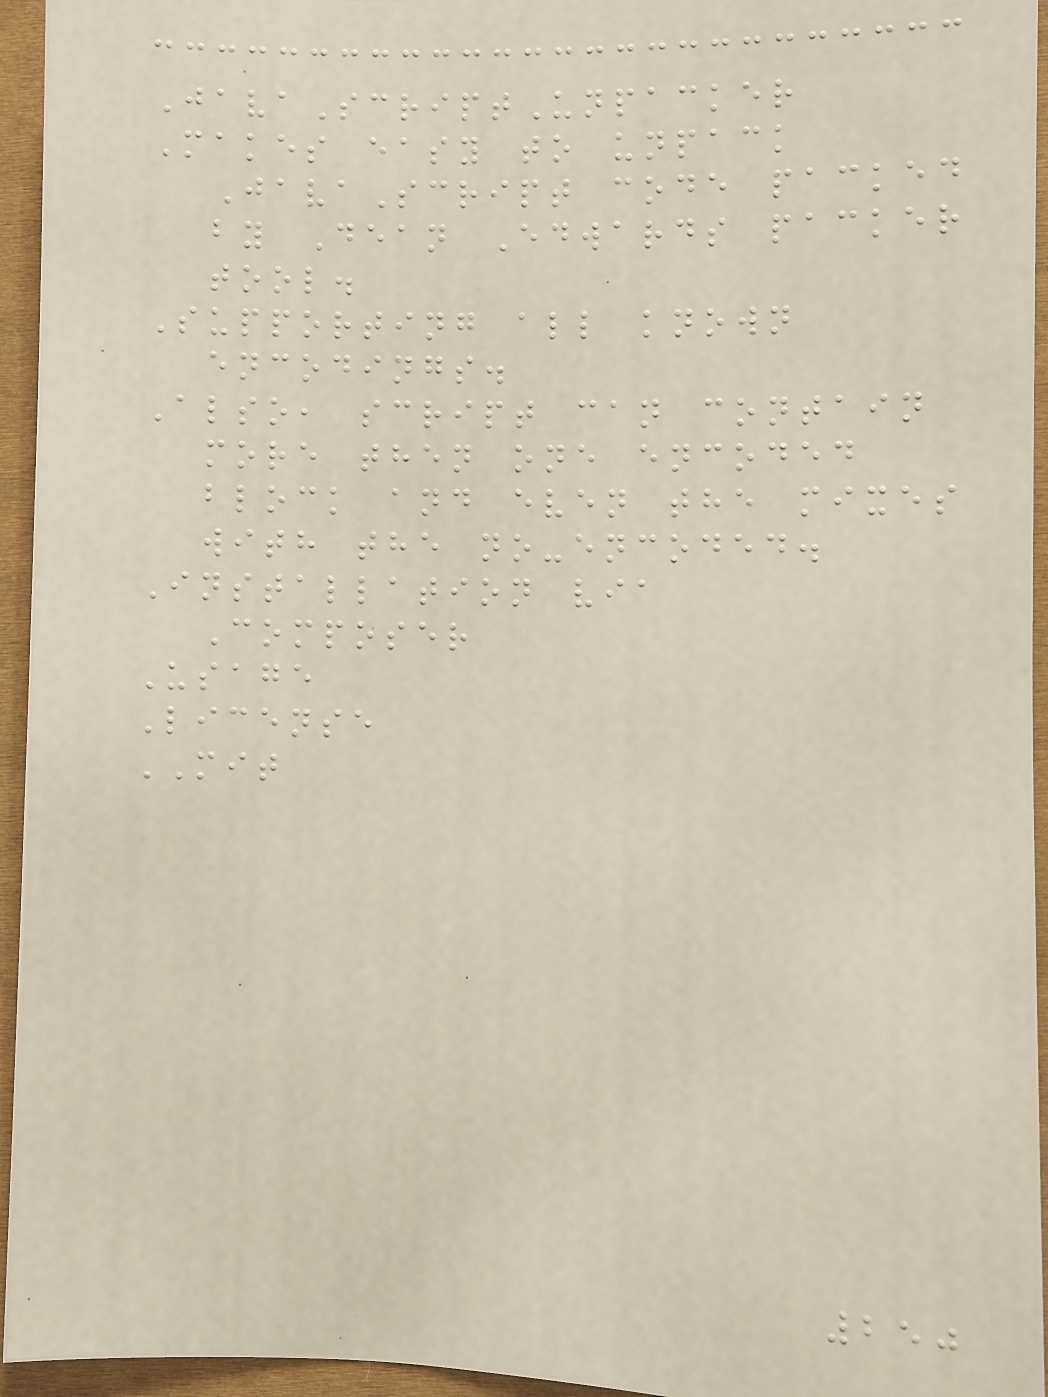JavaScriptUnpacker
Makes easy to unpack
JavaScript code packed
by Dean Edwards packer
tool.
Supporting all known
encodings.
Also, script can contain
more then one encoded
block and even the mixes
with the no-encoded.
Installation via
Composer
Usage
License
MIT
250
